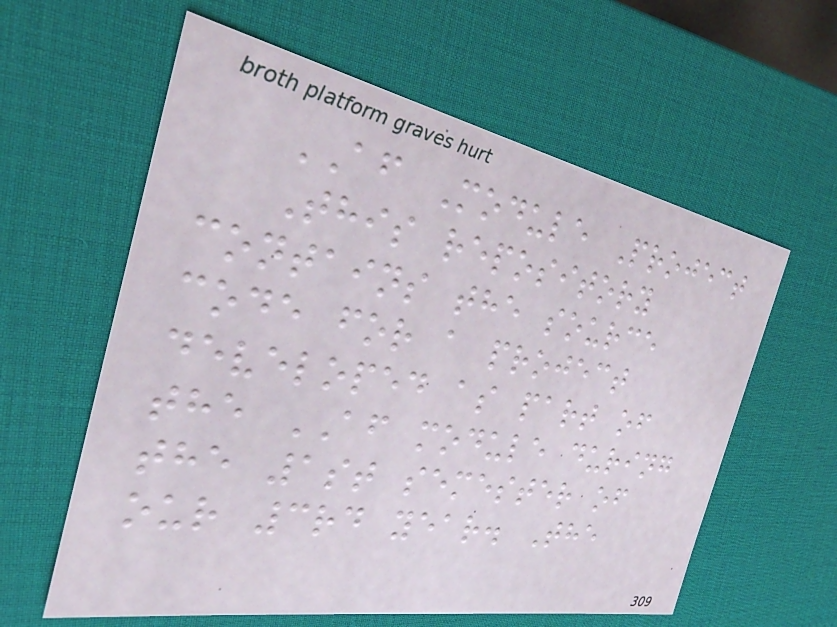AF Module Project
This repository
contains the source
code for a project
developed as part of
the AF module during
the 1st semester of
our 3rd year. The
